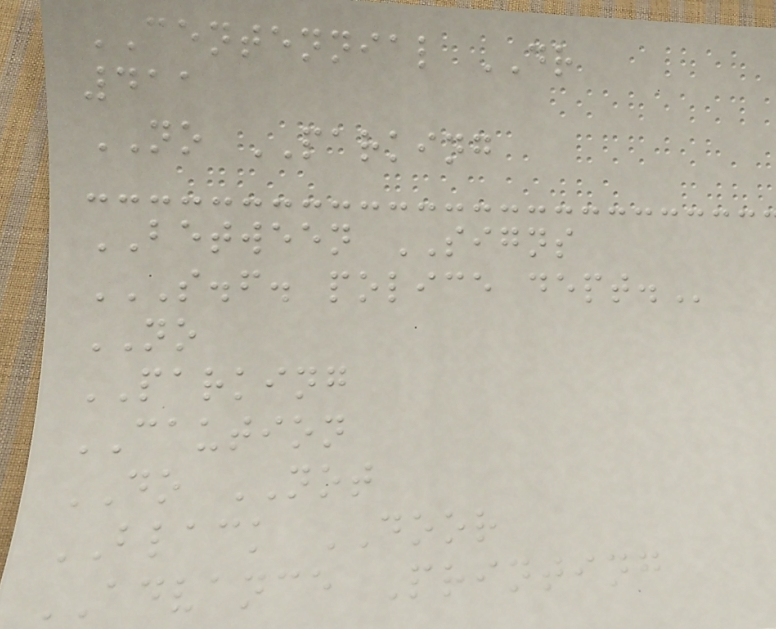CENTENNIAL DR
411
NO PARKING
BETWEEN SIGNS
S.F. POLICE DEPT.
NO
PARKING
CAUTION
DO NOT
BLACK DOOR
ADVANCE Printing
